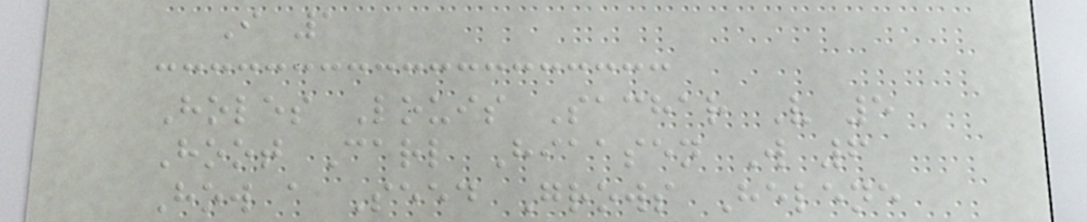I 1
Holes Louis Sachar V 5
Hoot Carl Hiaasen W 6
How a Seed Grows Helene
